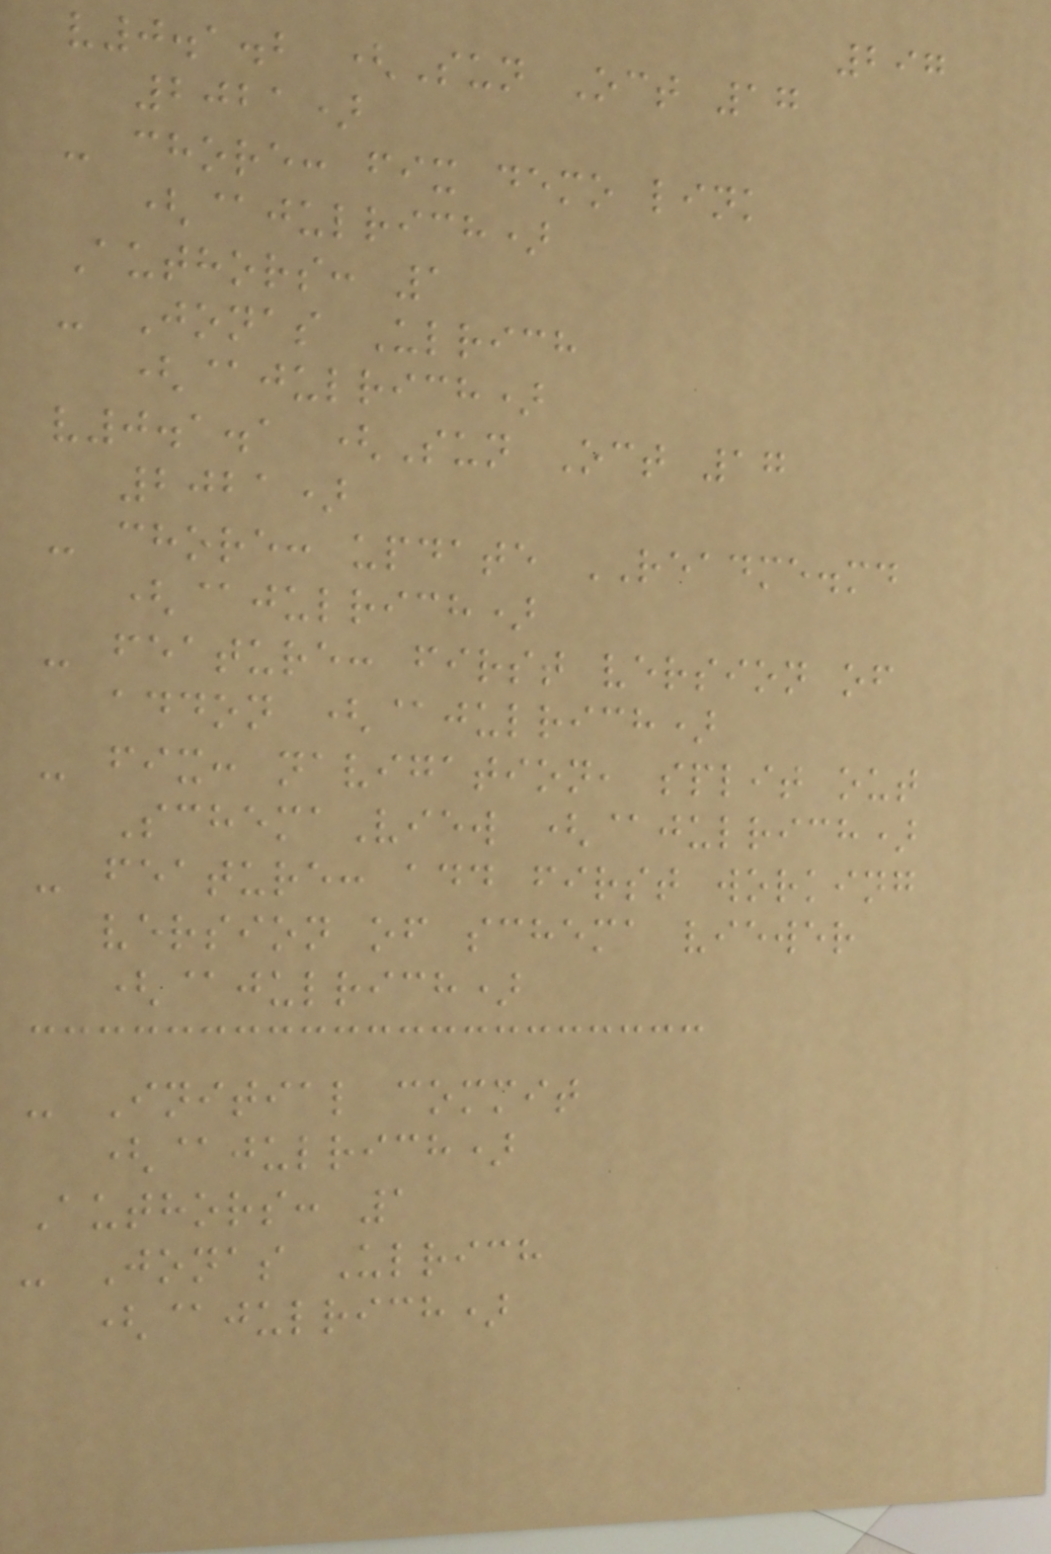297
v0.1.2 (Sun Oct 17
2021)
- chore: fix demo link
(@julrich)
Authors: 1
- Jonas Ulrich
(@julrich)
v0.1.1 (Sun Oct 17
2021)
- chore: update README.md
(@julrich)
- feature: first version of
addon (@julrich)
- fix: navigation, split out
SchemaView (@julrich)
- feature: add first working
version of schema viewer
(@julrich)
- Initial commit
(@julrich)
Authors: 1
- Jonas Ulrich
(@julrich)
